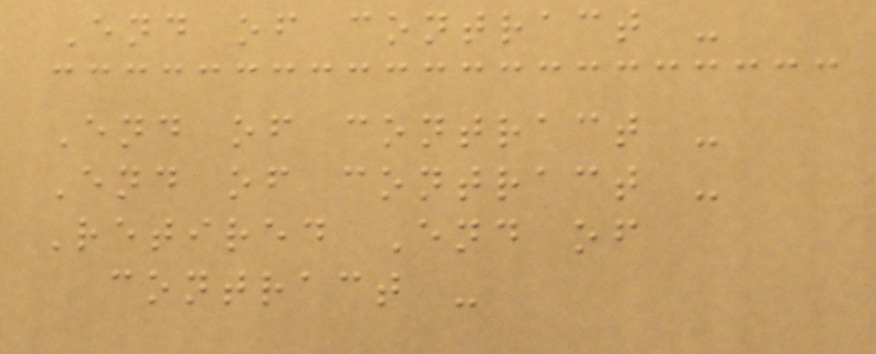End of contract -
End of contract -
End of contract -
Retired End of
contract -
